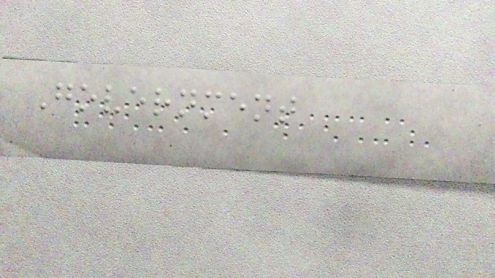Government
